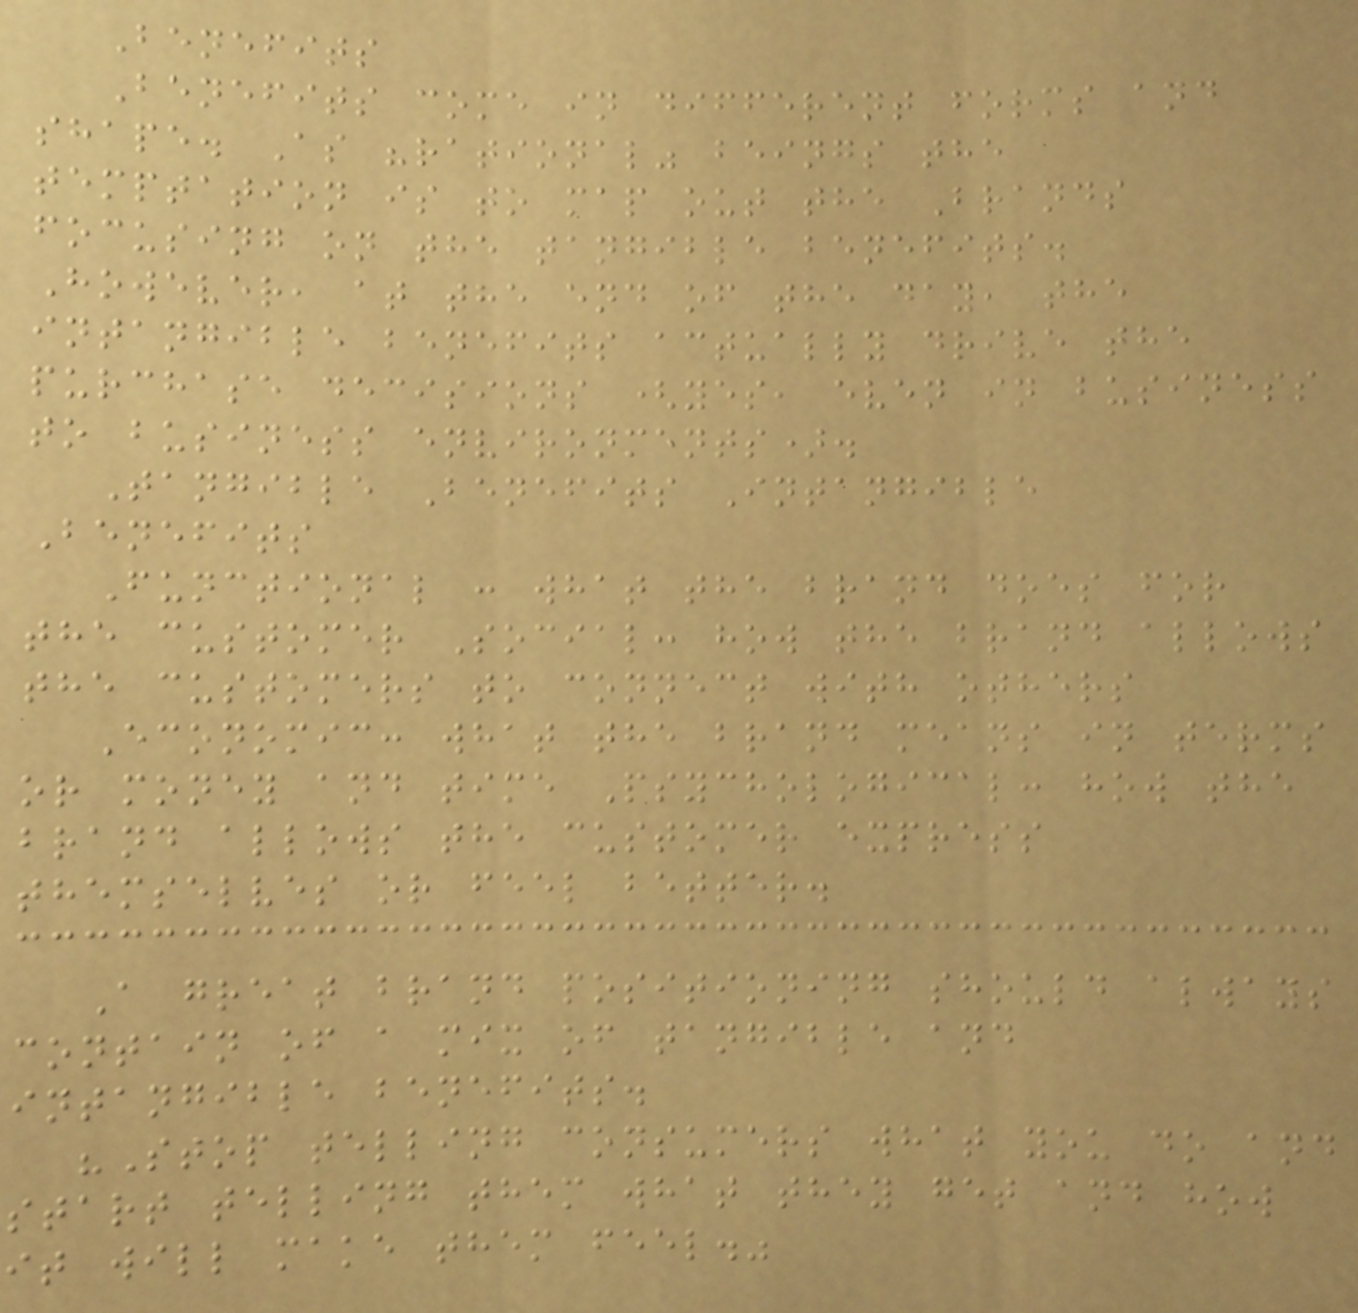Benefits
Benefits come in different forms and
shape. As "rational" beings the
temptation is to map out the Brands
focusing on the tangible benefits.
However, at the end of the day, the
intangible benefits actually drive the
purchase decisions (yes, even in business
to business environments).
Tangible Benefits Intangible
Benefits
Functional : what the brand does for
the customer Social: how the brand allows
the customers to connect with others
Economic: what the brand means in terms
or money and time Psychological: how the
brand allows the customer express
themselves or feel better.
A great brand positioning should always
contain of a mix of tangible and
intangible benefits.
"Stop telling consumers what you do and
start telling them what they get and how
it will make them feel."
